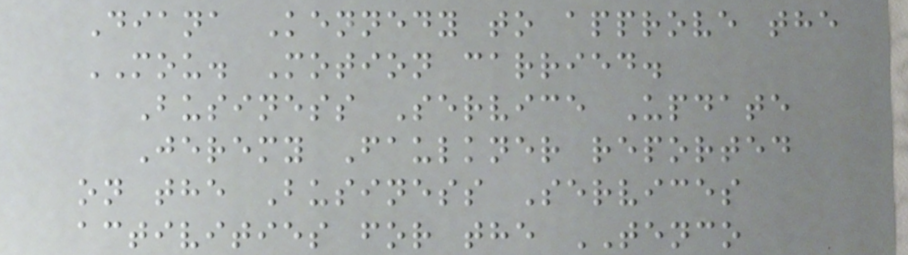Diana Kennedy to approve the
MOU. Motion carried.
Business Service Update
Jeremy Faulkner reported
on the Business Services
activities for the TENCO
